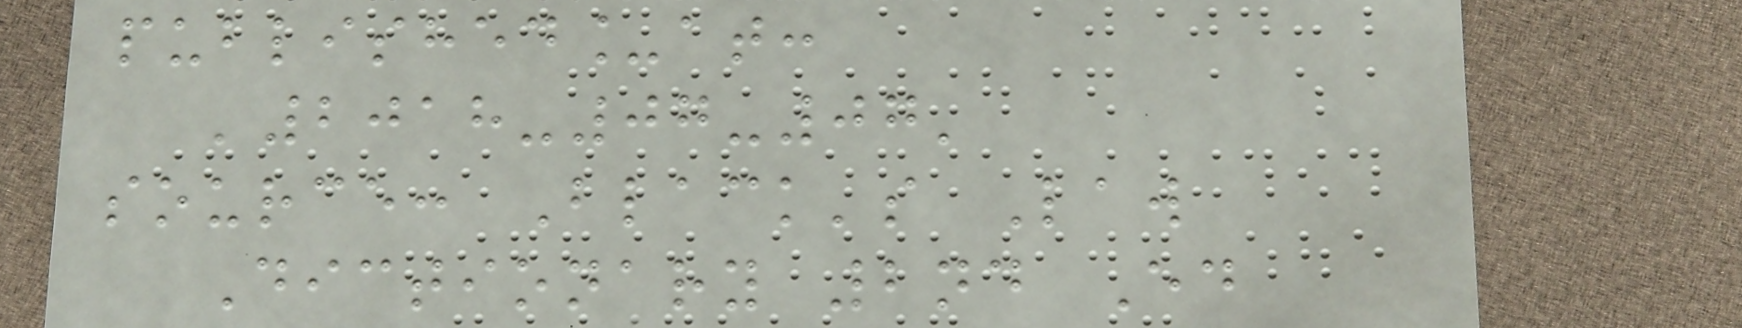published_at:
'2018-07-07'
source: Black's Law
Dictionary 2nd Ed
